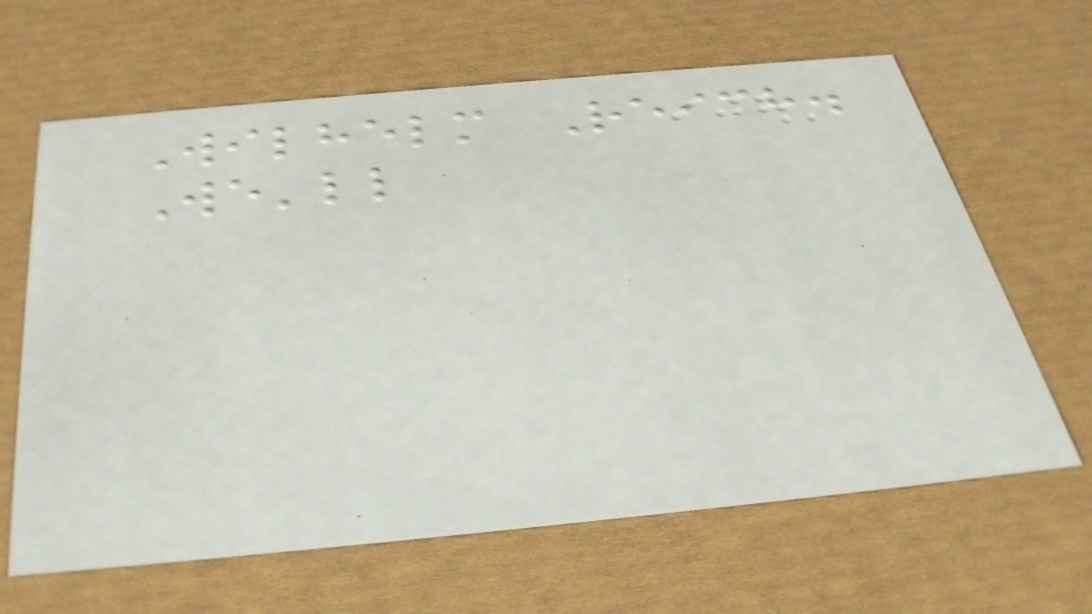Wilhelm Reich.
We'll
